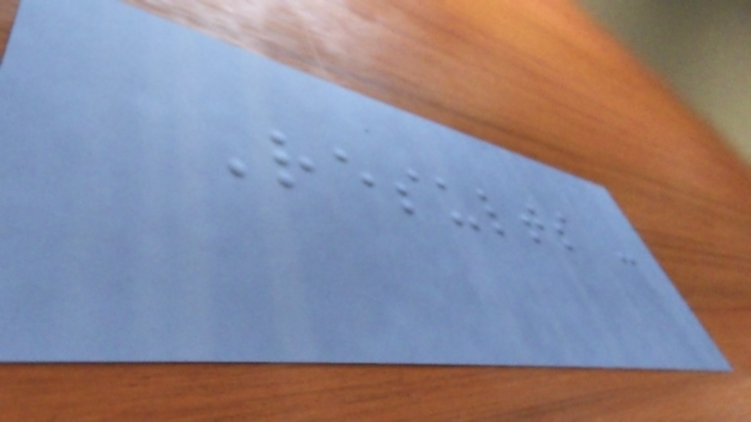Results -
